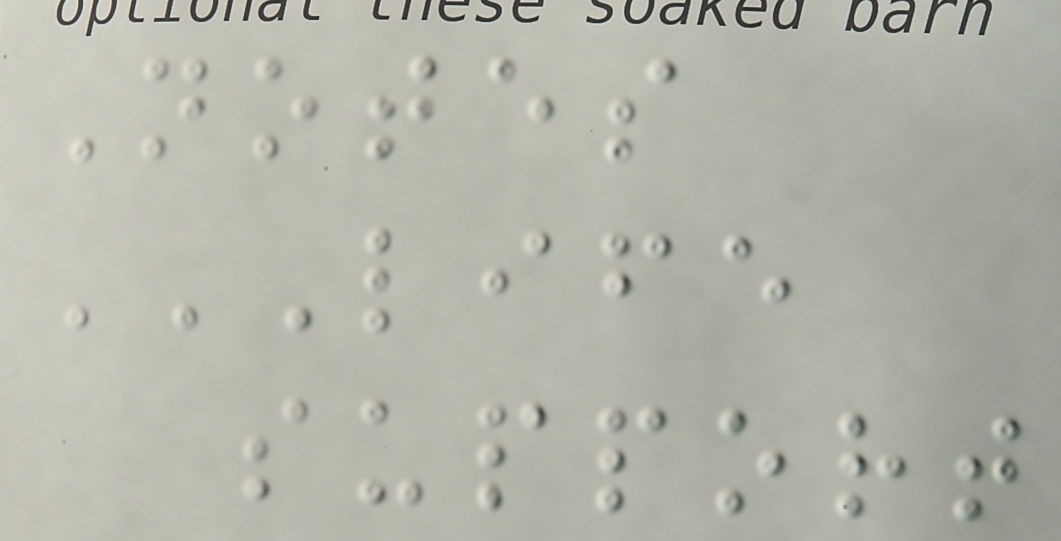Notes
LIFE
SUPPORT
